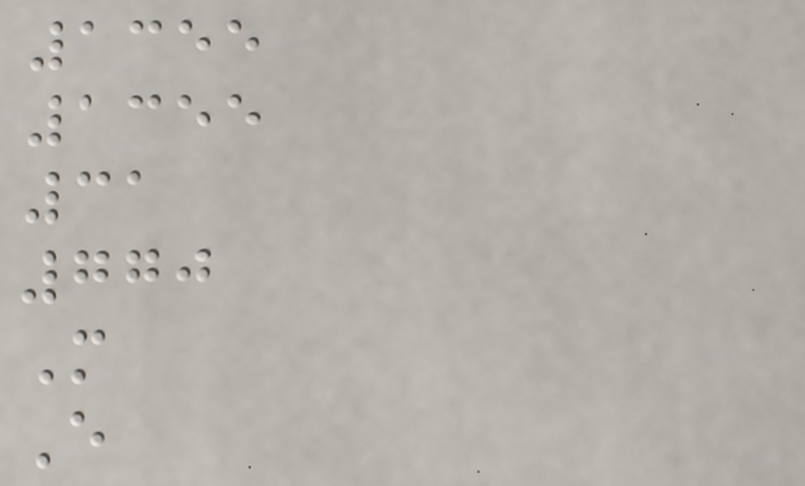1355
1355
31
770
M
E
